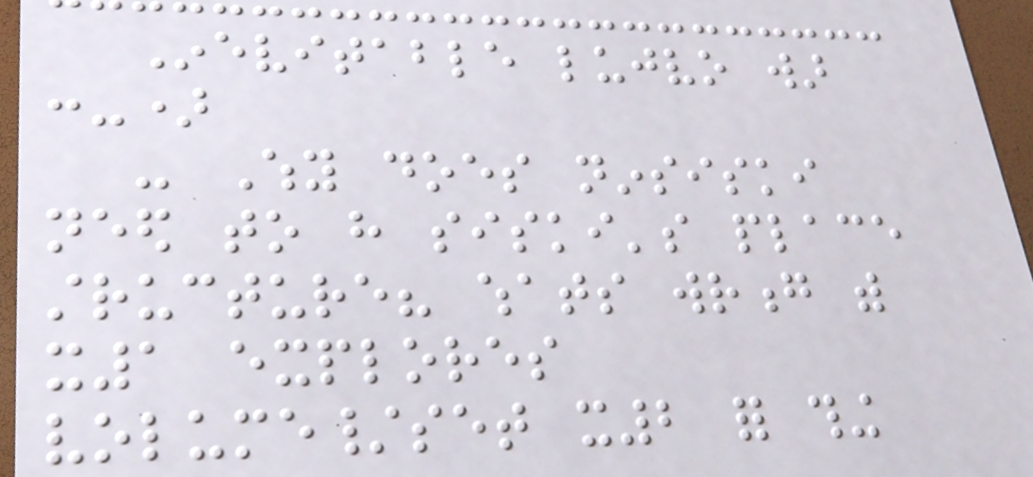Inevitable lujvo war
:-)
- Why does ninsiski
need to have siski's place
structure? whats wrong with
x1 explores
volume/set x2 for thing
